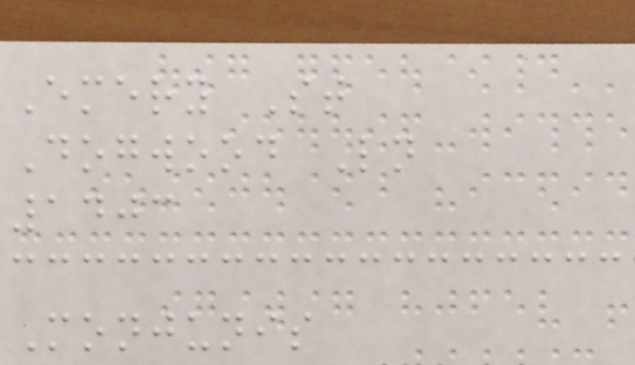Emery St
Dogwood Ln
1403
Monjunis
